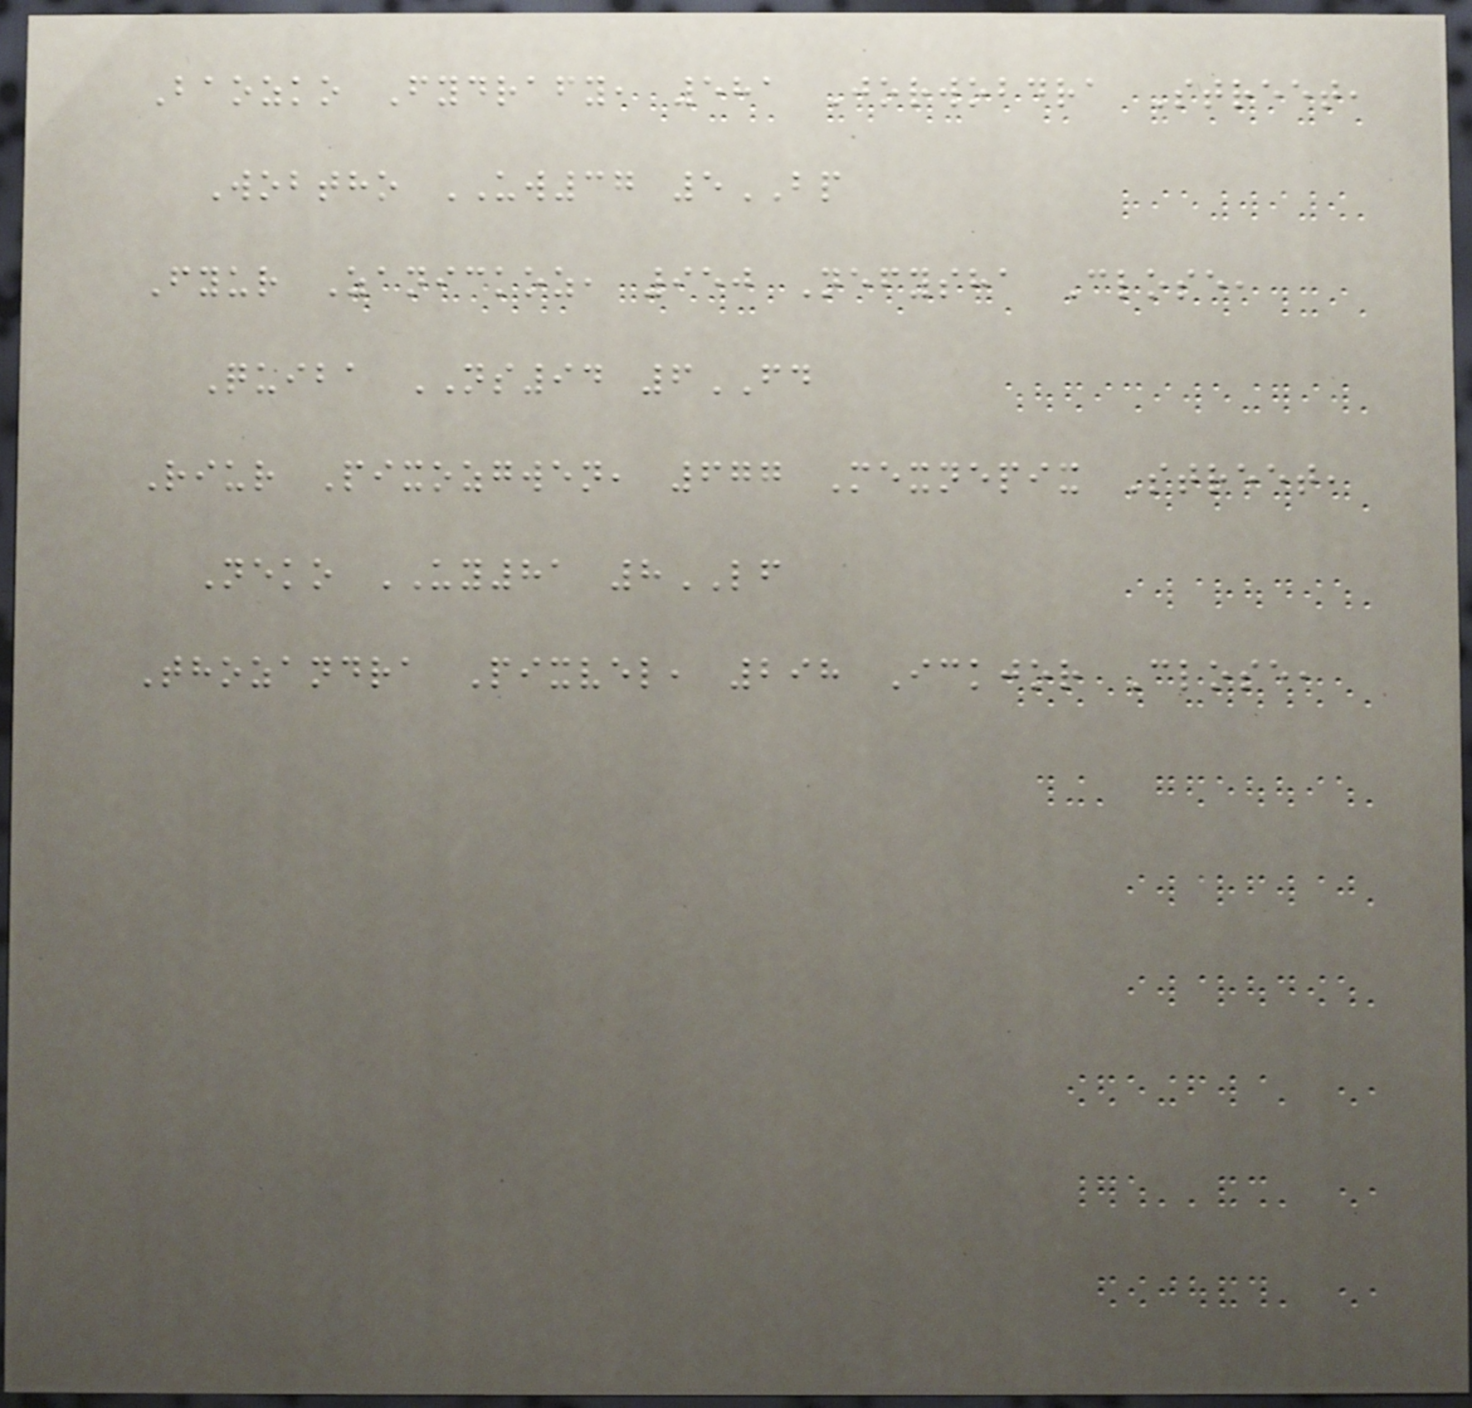Baozko Fydrafy, 581 Jorwobdra Street,
Wobtho UW37 5BP
Fyur Zanickoz, 950 Nefysha Close,
Quiba NS94 6FD
Riur Pixozgwen, 677 Mexnepix Street,
Neko UY81 8LF
Thozandra Pixvel, 298 Ickjor Close,
